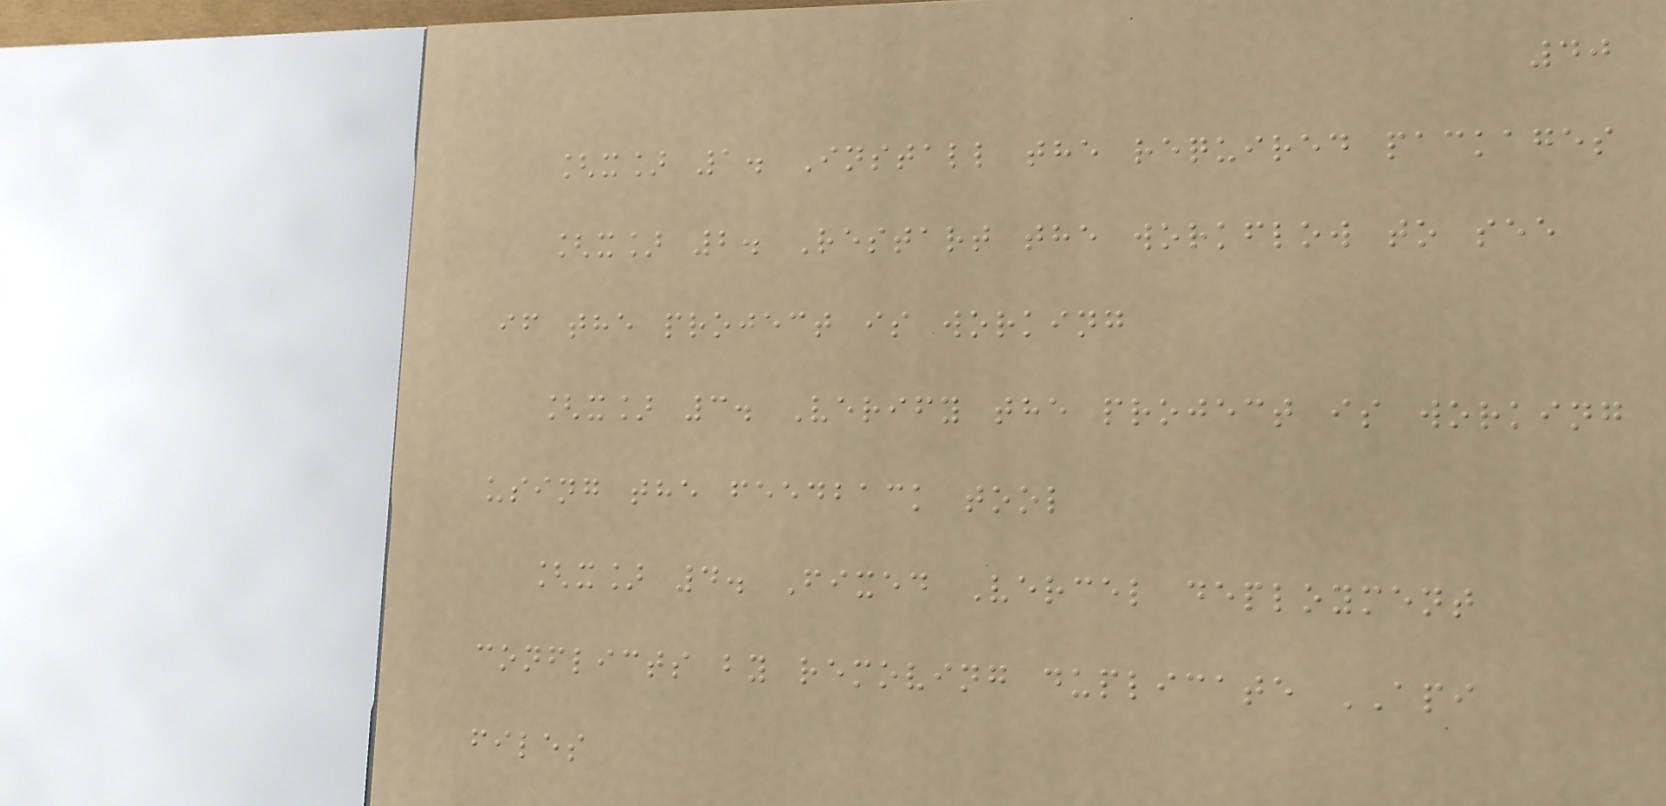40
[x] 1. Install the required packages
[x] 2. Restart the workflow to see
if the project is working
[x] 3. Verify the project is working
using the feedback tool
[x] 4. Fixed Vercel deployment
conflicts by removing duplicate API
files
